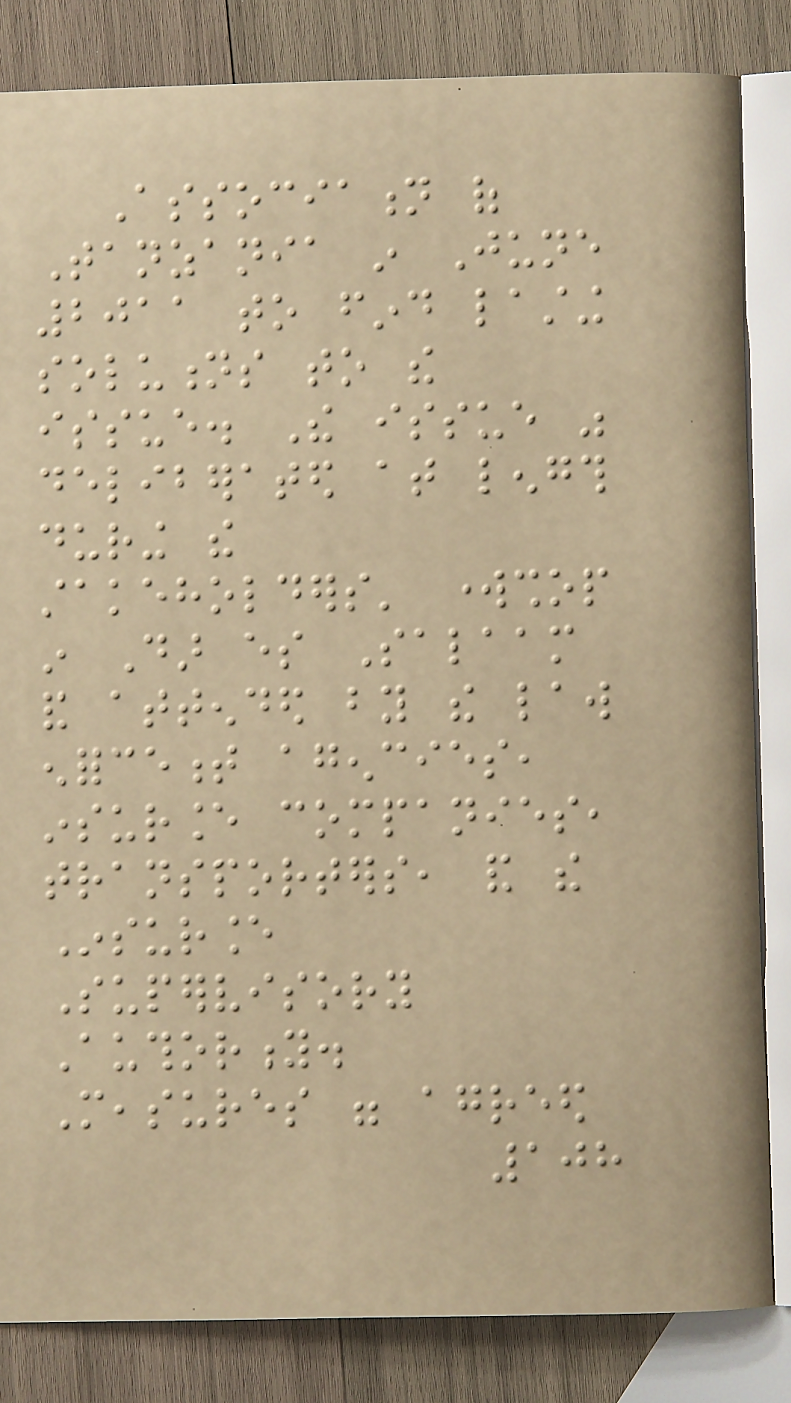Association of
Tanzania in June
2011 to find lasting
solutions to the
issue. The issue was
deliberated at length
during the
stakeholders' workshop
in Dar es Salaam
and attended by the law
enforcement agencies,
insurance companies,
transporters, and the
Insurance
Supervisory
Authority.
Measures were agreed
108
